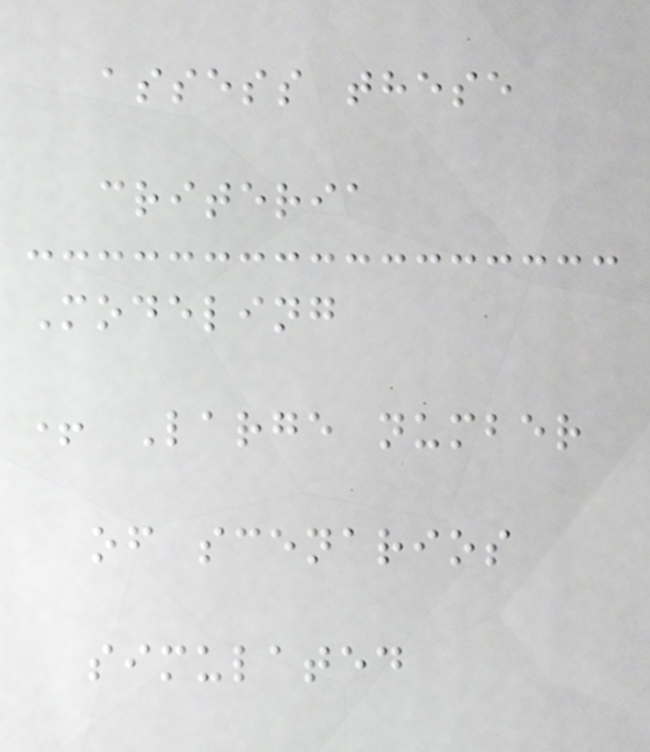assess these
criteria
Modeling
+ Large number
of scenarios
simulated
